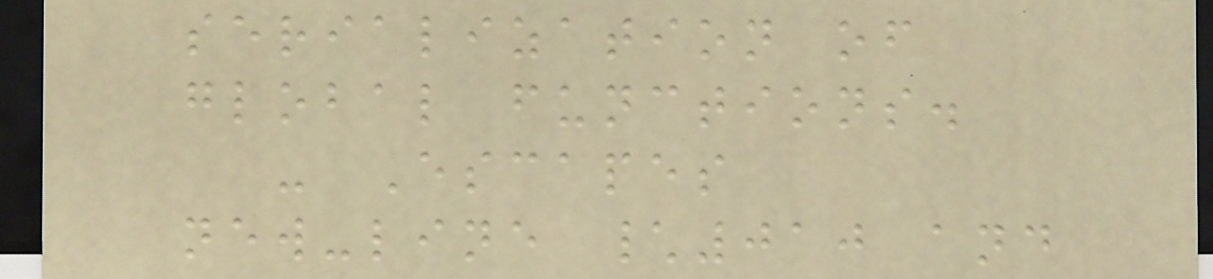serialization of
global functions.
- Escapes
new-line \010 and
